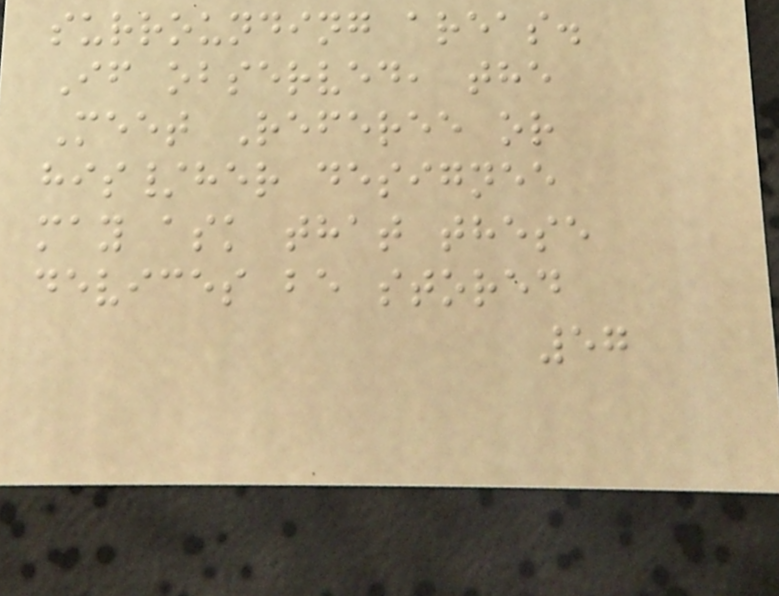surrounding areas.
If observed, the
Meet Referee or
his/her designee
may ask that these
devices be stored
57
